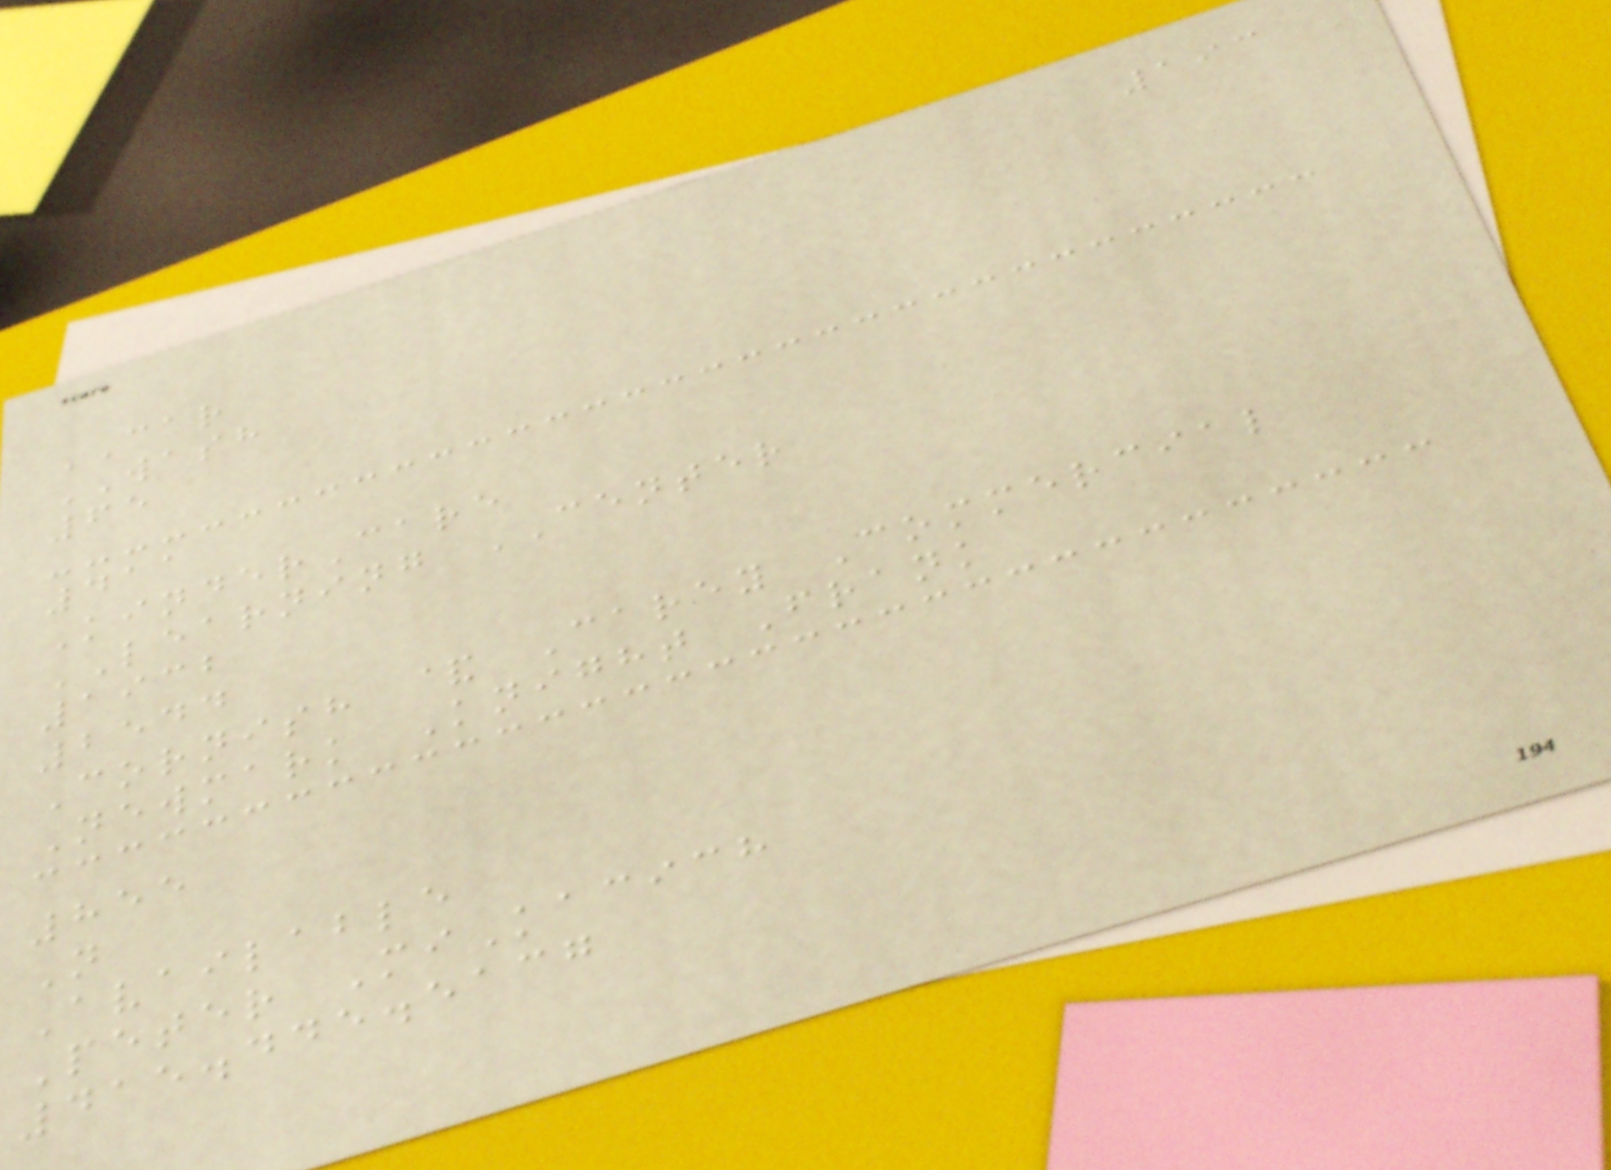193
CAR
WASH
65
411
KinderCare
LEARNING CENTER
1932
2544
Cornish & Carey Commercial
Newmark Knight Frank
855
N
Available
Peter MiKacich
415.445.5137
